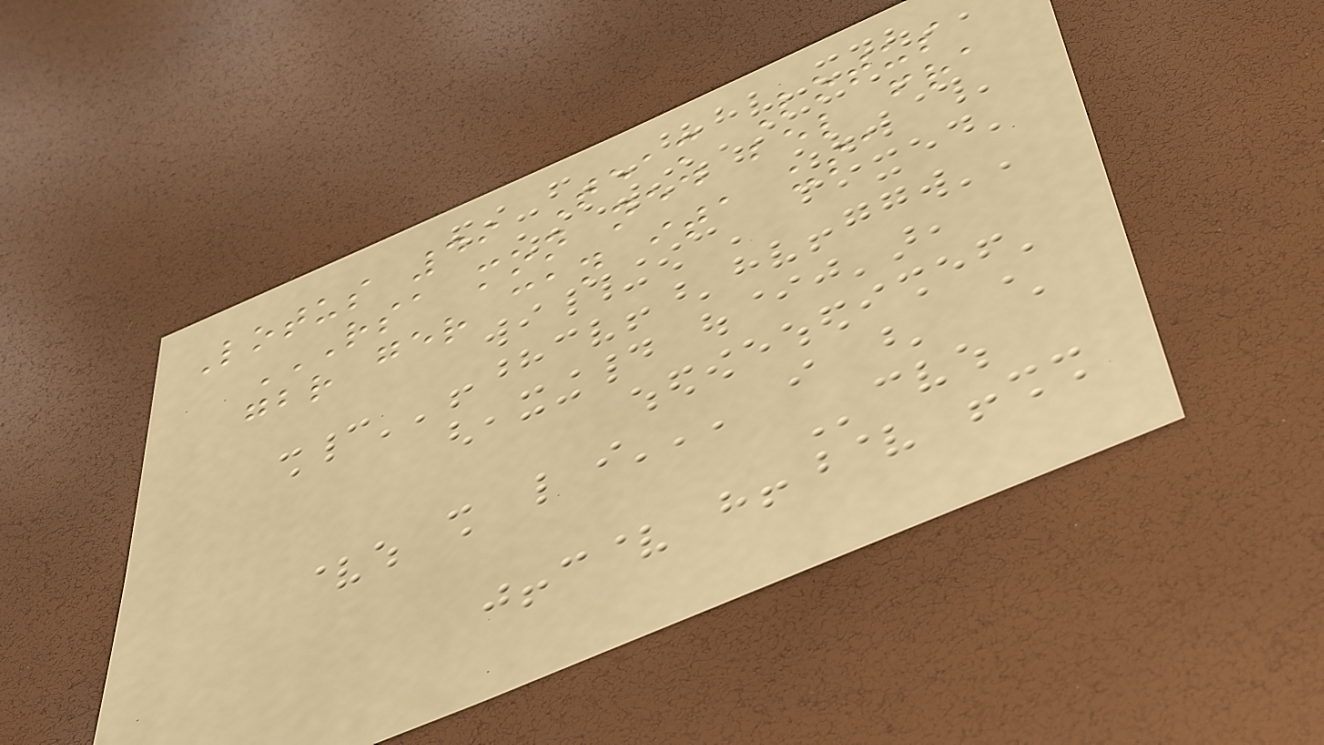Lotus 49 Team Lotus
RSA MON NED BEL FRA
GBR GER CAN ITA USA
